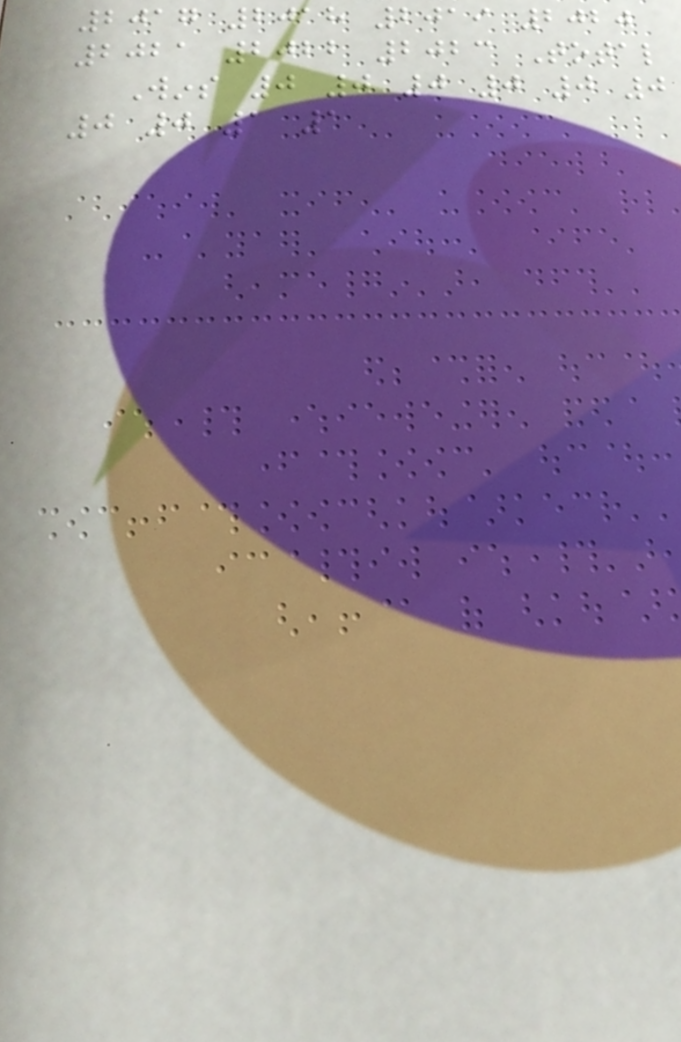2017 2018 2019 2020
2021 2022 2023 Total
Wins 0 0 0 0 0 0
0 0 1 1
